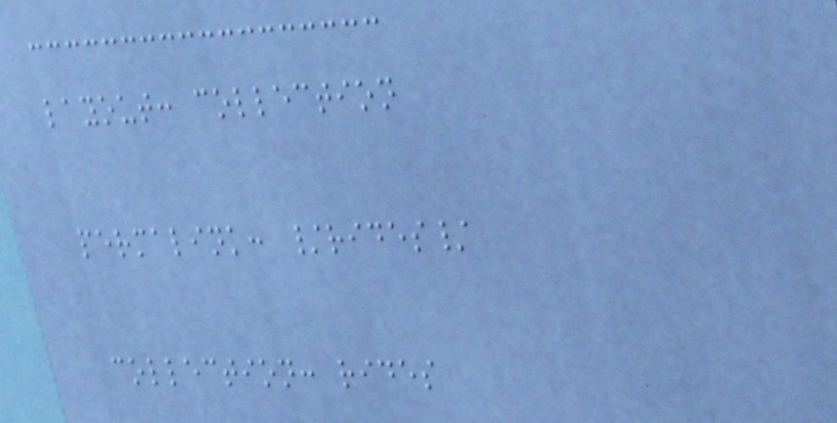layout: collection
permalink: /rides/
collection: rides
